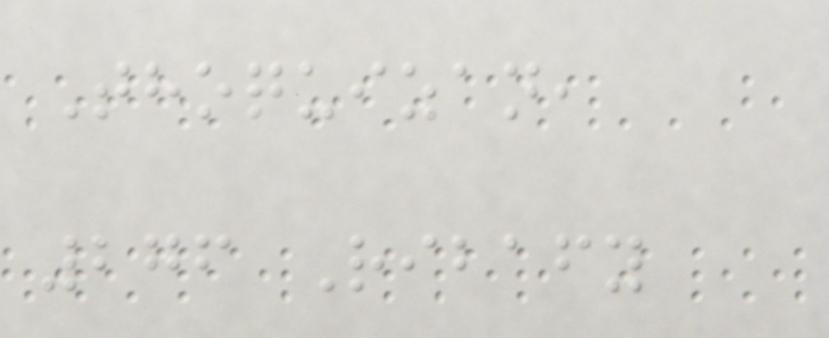Thoquizan,
276 Ribafy
